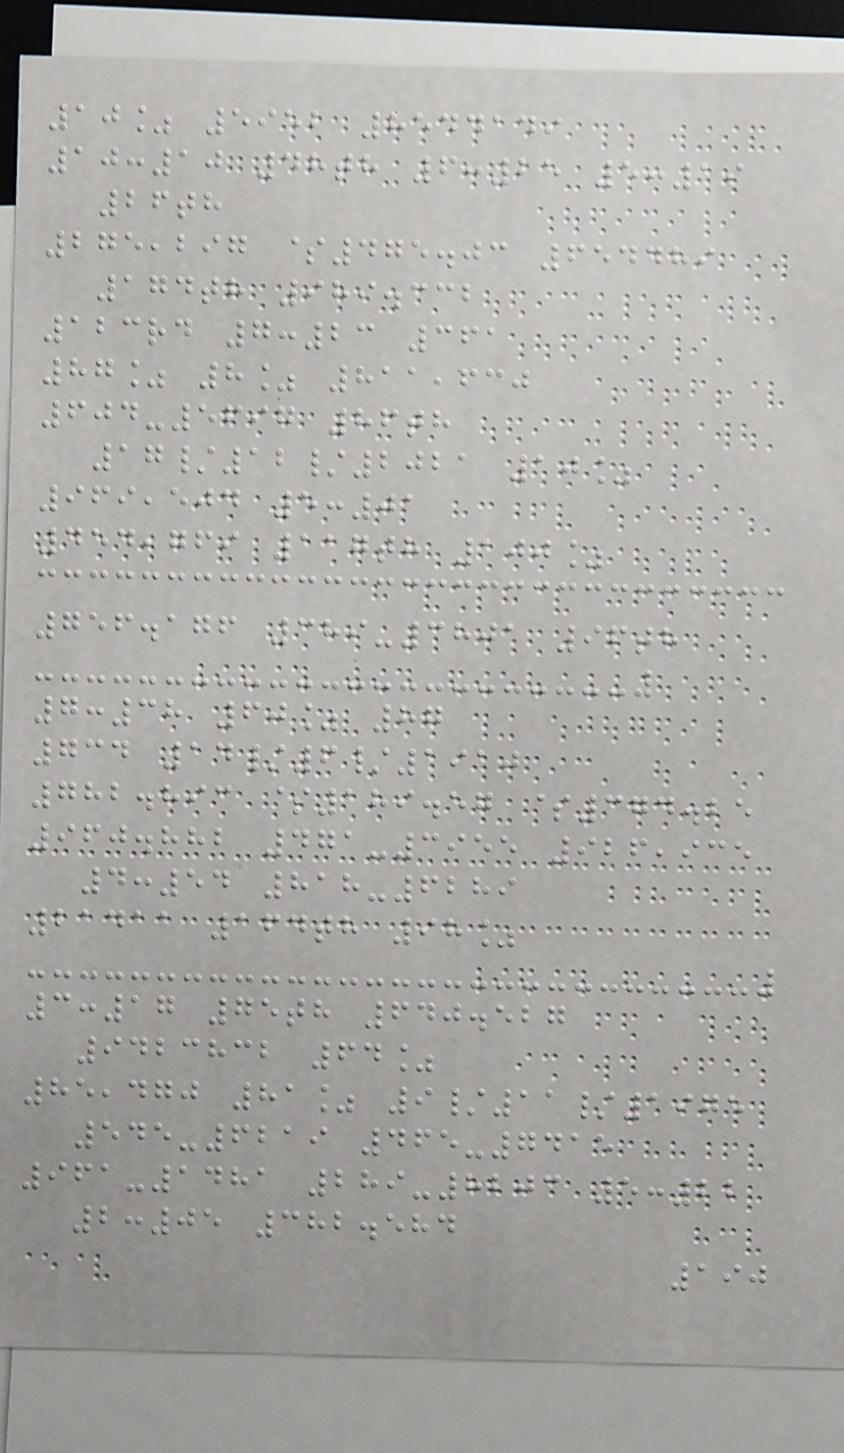10% 5952 8544149
10:10 48th 6:25 5:19
26th
275,297 $475.03 654489
174th 989.332
123rd 7:23 361
87% 8% 811,630
604-5697 86th
17/12/2021 10%
969,504 5:01
454,769 117th 100%
756.176 389-3801 96th
7:38 60% 87
734 14/6/1910
782.893 $189.57 $374.25
960.882 471-3955 926,935
4:54 818-6289
21411 164th 98%
3:17 75th 640.527
9423832 64%
85,470 81% 9/11/1975
545-6219 465-7415
961-1481 289-8203 5:22
2:05 382.584
190
